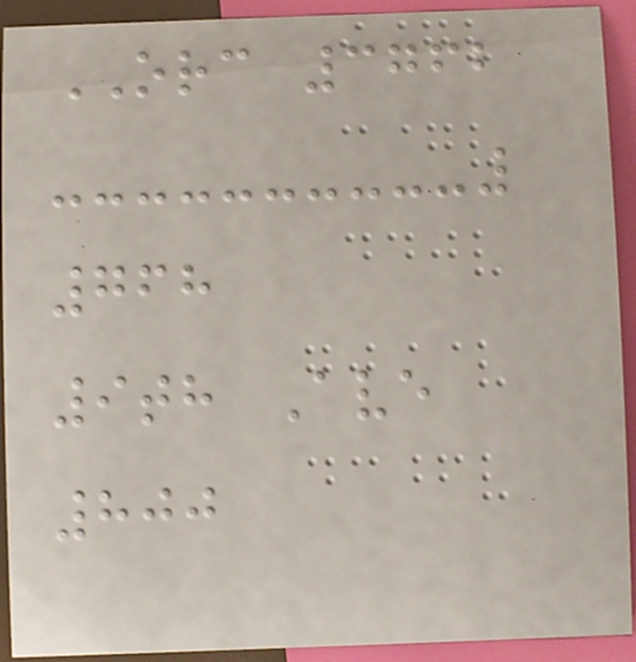ORC 3762
768
9th Ave
800
